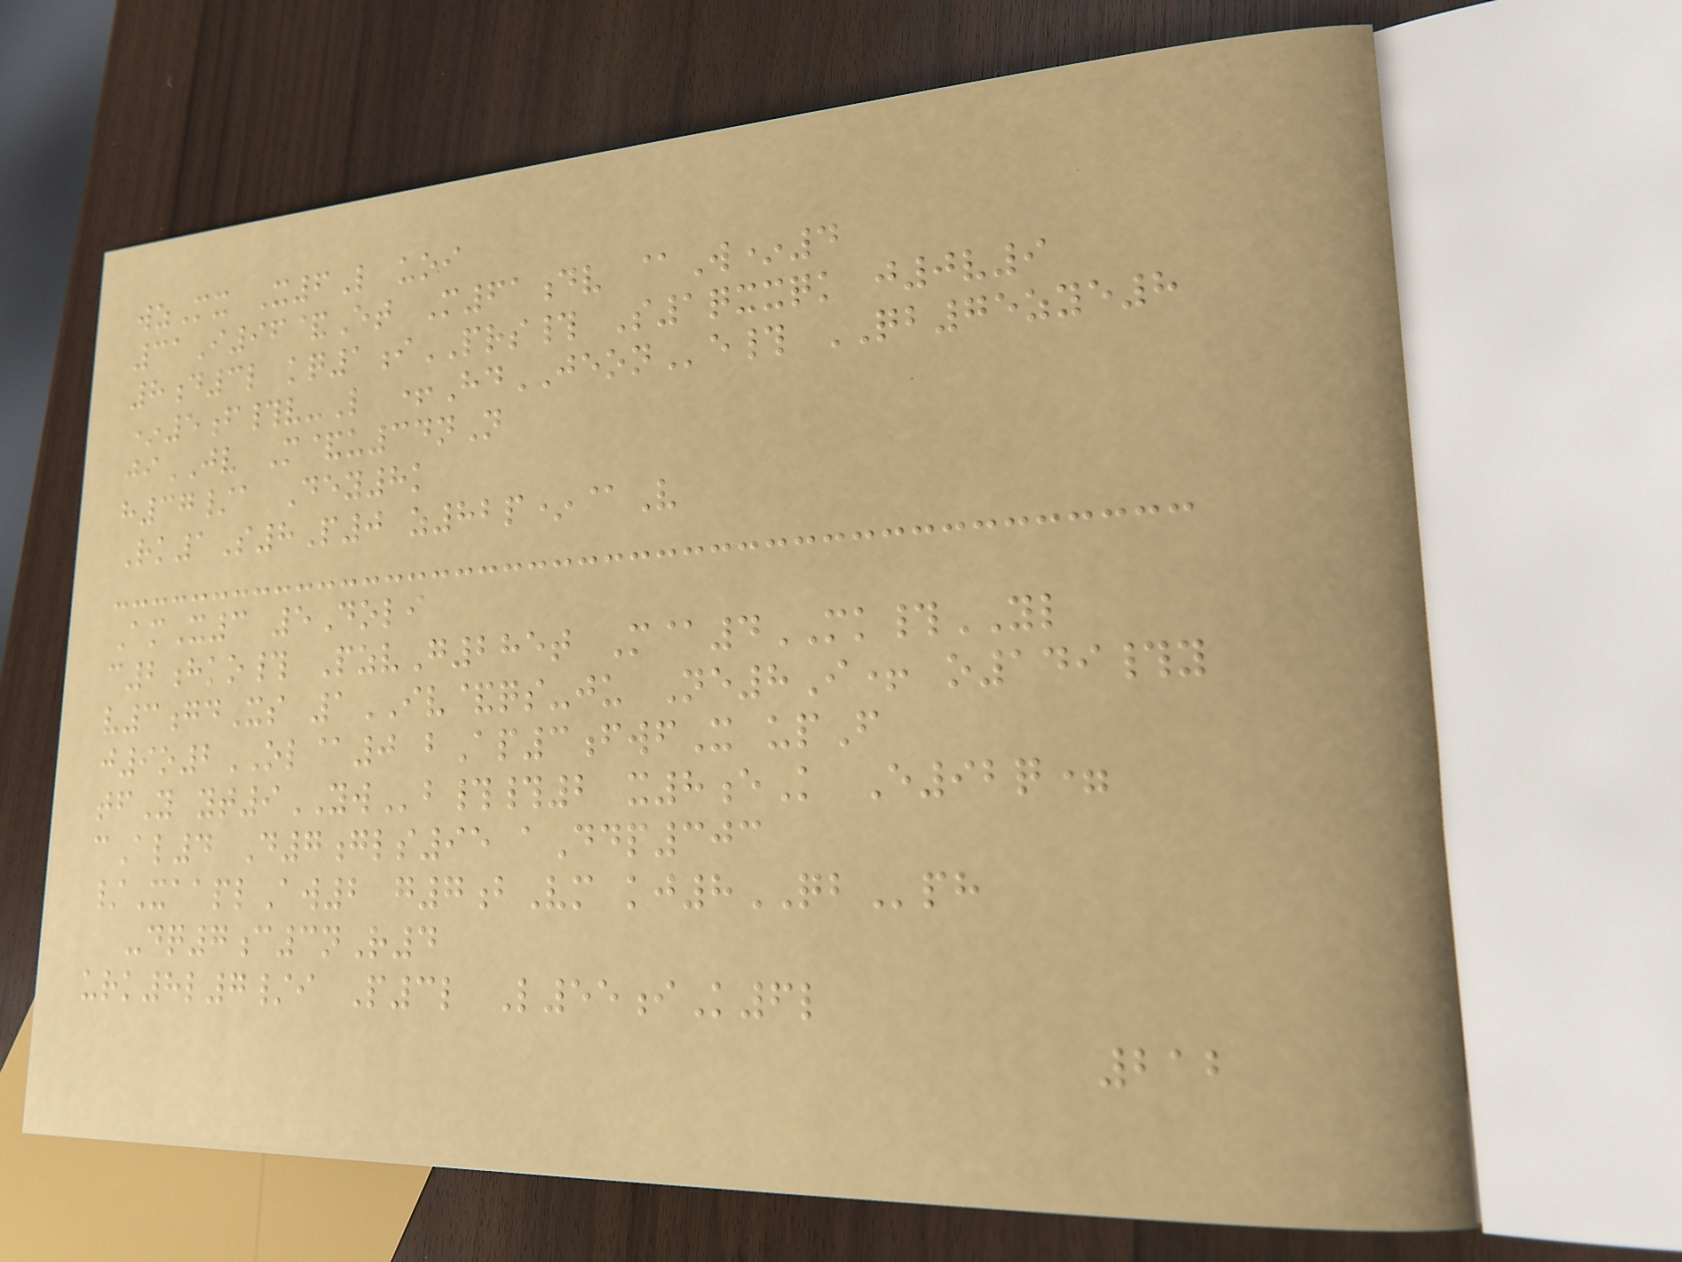wzMx X6L uoi
31I96&Et M61dv @W*4
8d3l kq1iPRS# S1qxxqk j0v9
*5f#v-L +HdJEONe# QB75zye8
jiJV M&u34nN
h37/a Dey8k
Rk1S8P0 z82p*@V
AmX3 5Doli
c2hko# PzvG285t M@4MK#YL
v3gdXs 1IV&qs-ju Ne8I+ o149#y
j9o2OL@0 bAp3fwfX upF
tfY yt9YWb##2 x8eK E92q=
cAl4 D7gls95 aDdp303
/XaaplAw2 g7bVm kj8QBph
-dq7c3nR4
urk8l7/i P3l L55iK6l
212
